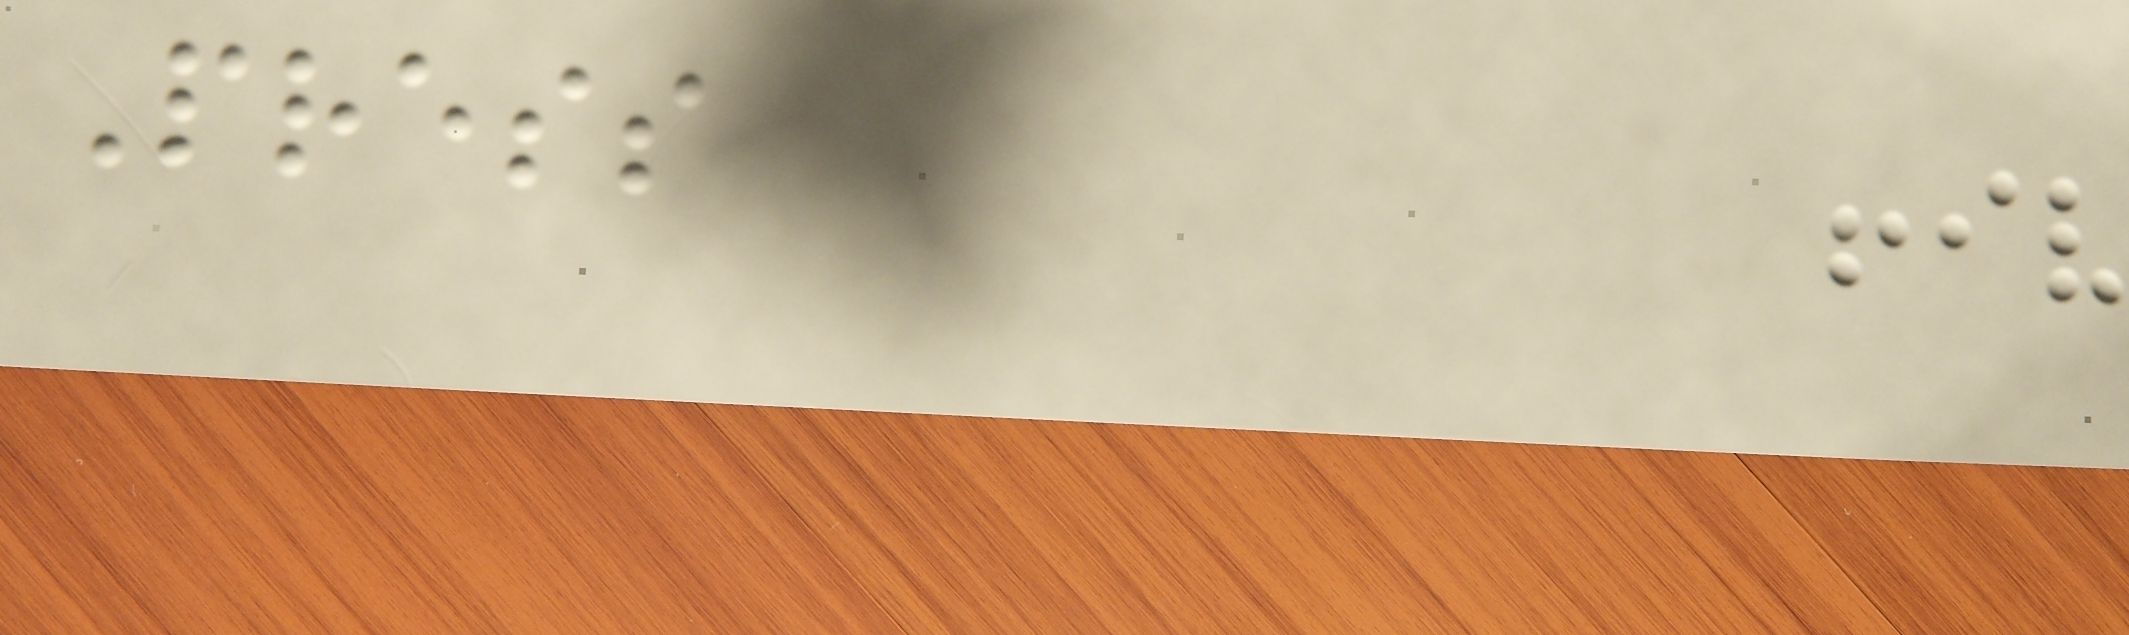Press
